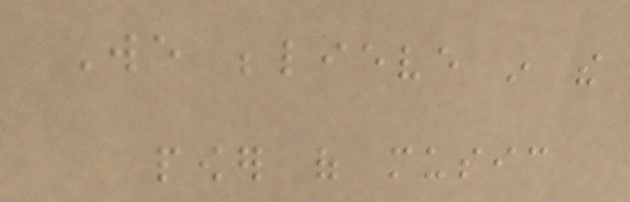We believe in the
power of music
